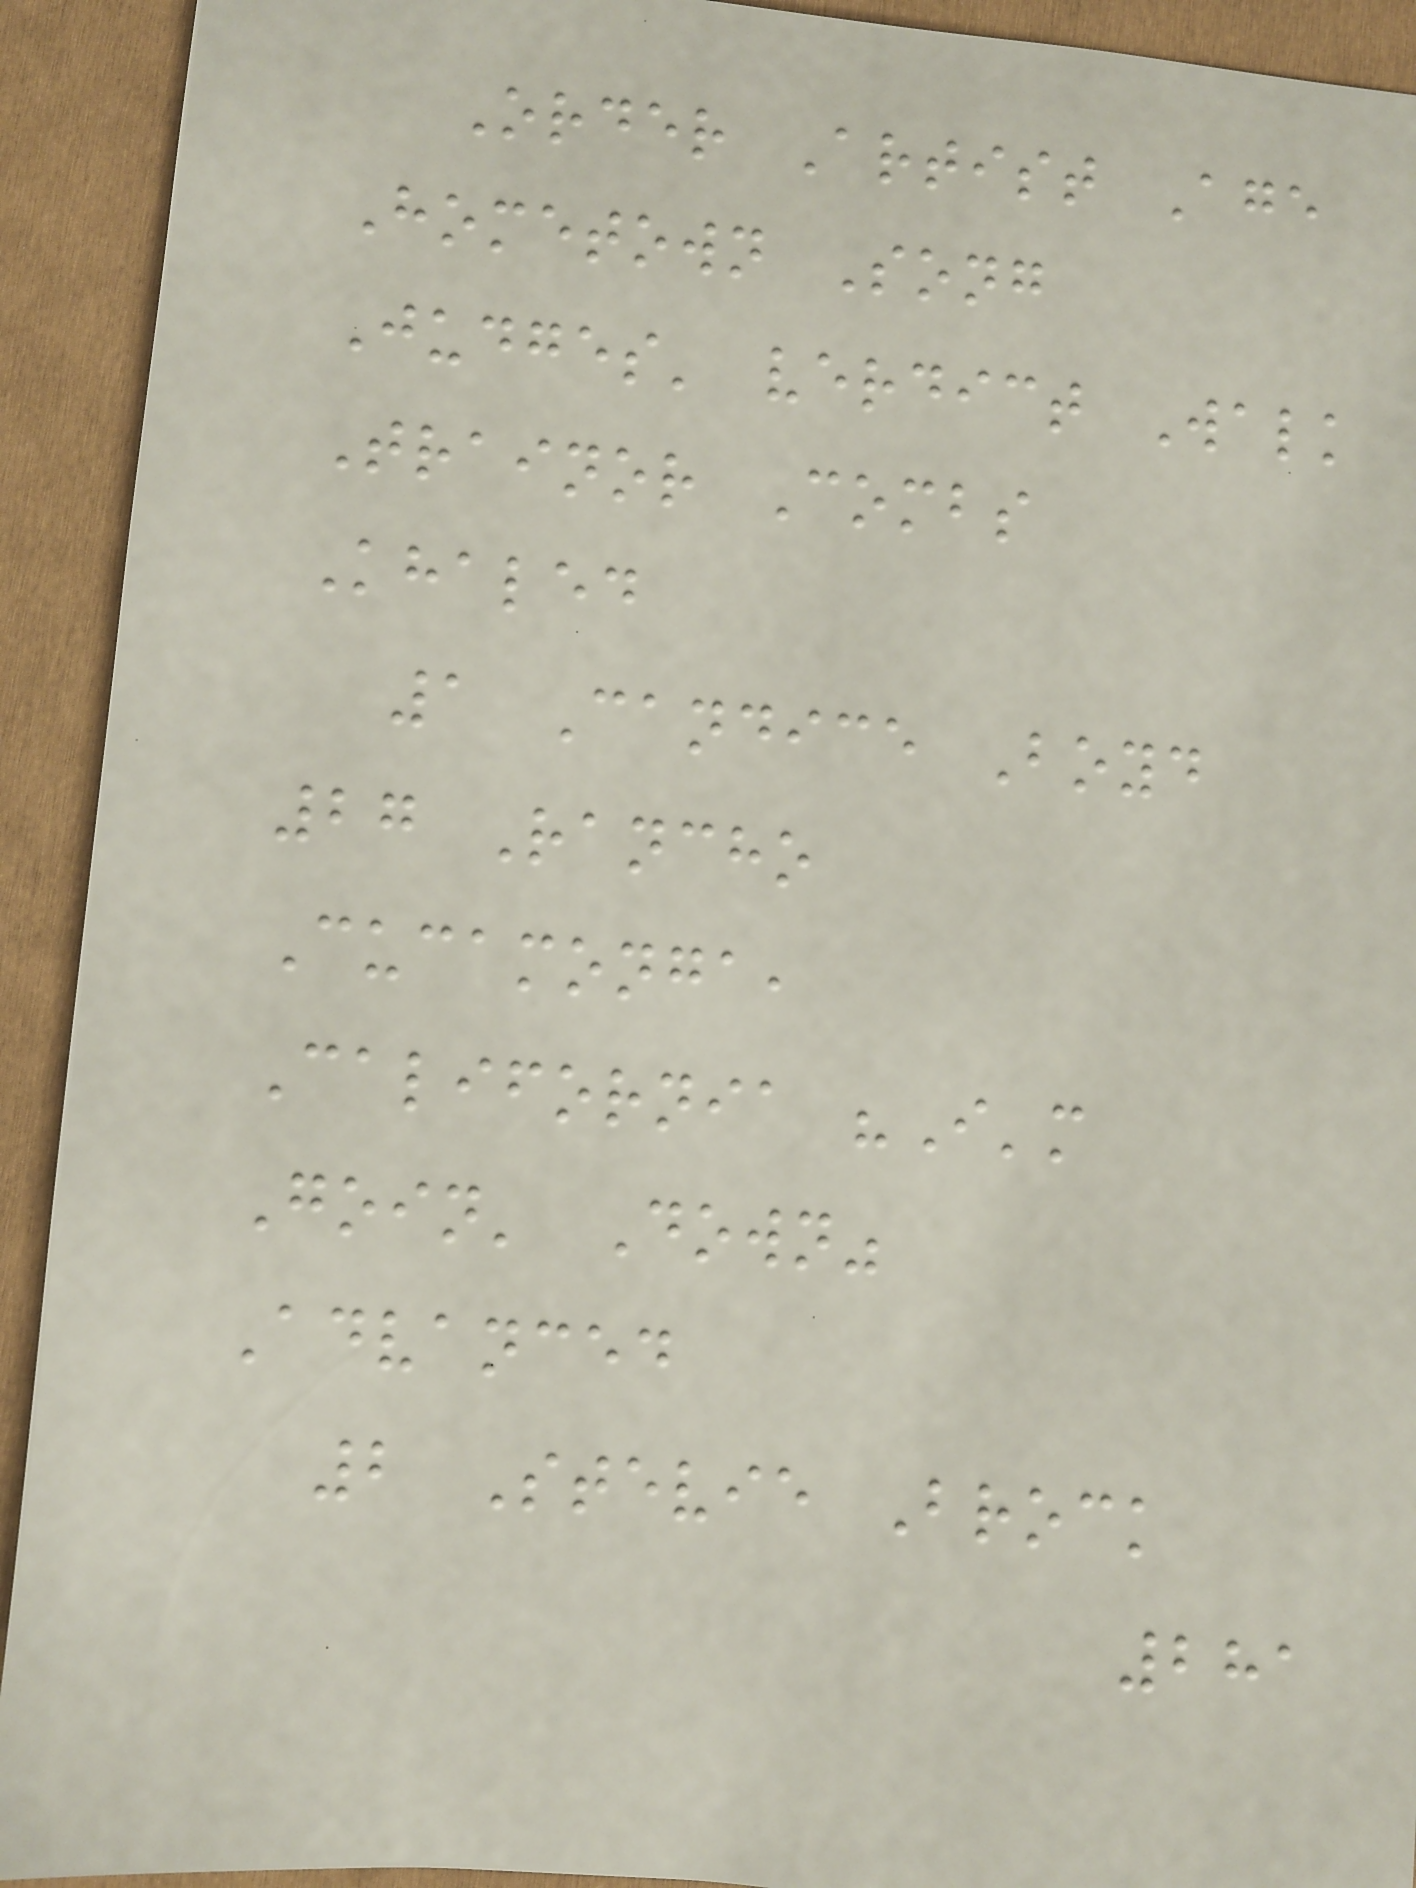Order Artist Age
Hometown Song
Judges' verdict Walk
Trainor Combs
Khaled
1 Candice Boyd
27 Rancho
Cucamonga,
California "I'm
Goin' Down"
Advanced
2 Stevie Brock
281
